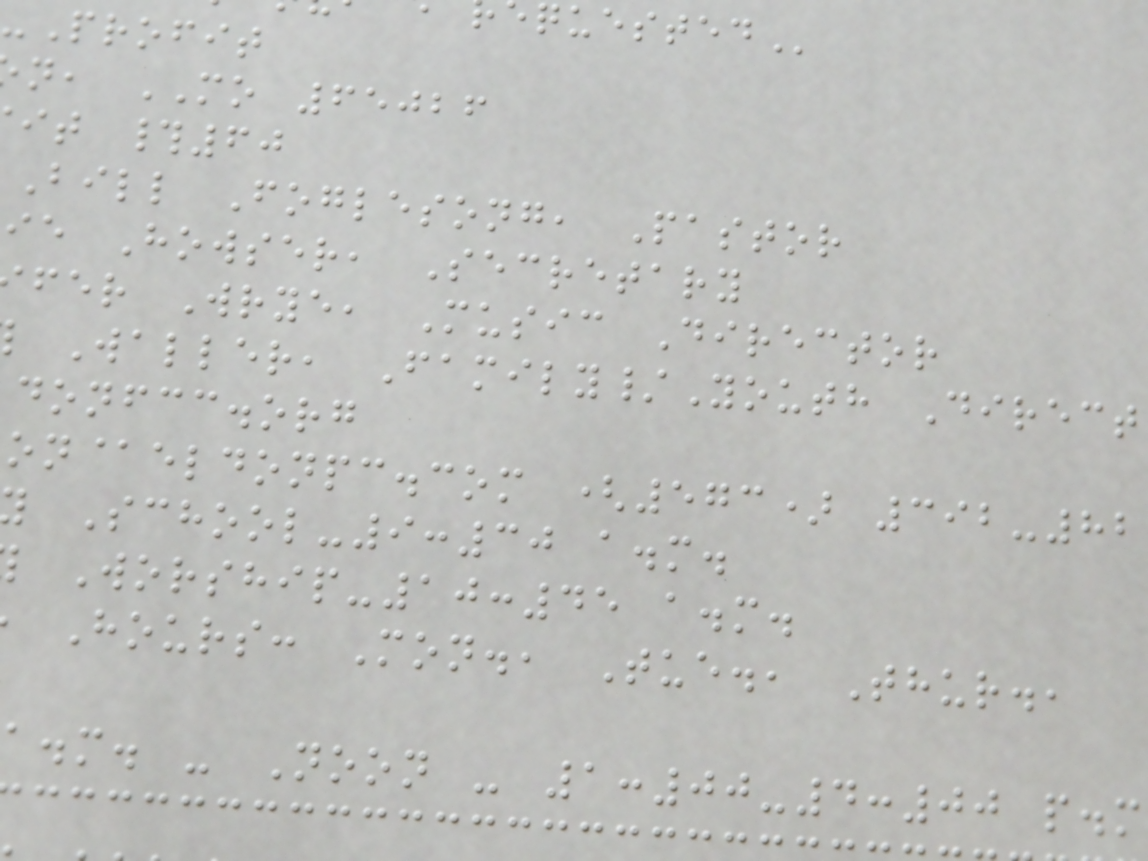-Profit
n, MO 65026
it #60
Bill Foglesong, Pastor
ie Howser, Secretary
fer Wrye, Music Director
Waller, Family/Youth Direct
donfcc.org
on@eldonpc.com (573) 392-82
School-9:30 a.m.
Worship-10:45 a.m.
Hours: Mon., Tue., Thur.,
a.m. - Noon - 1:00-4:00 p.m
